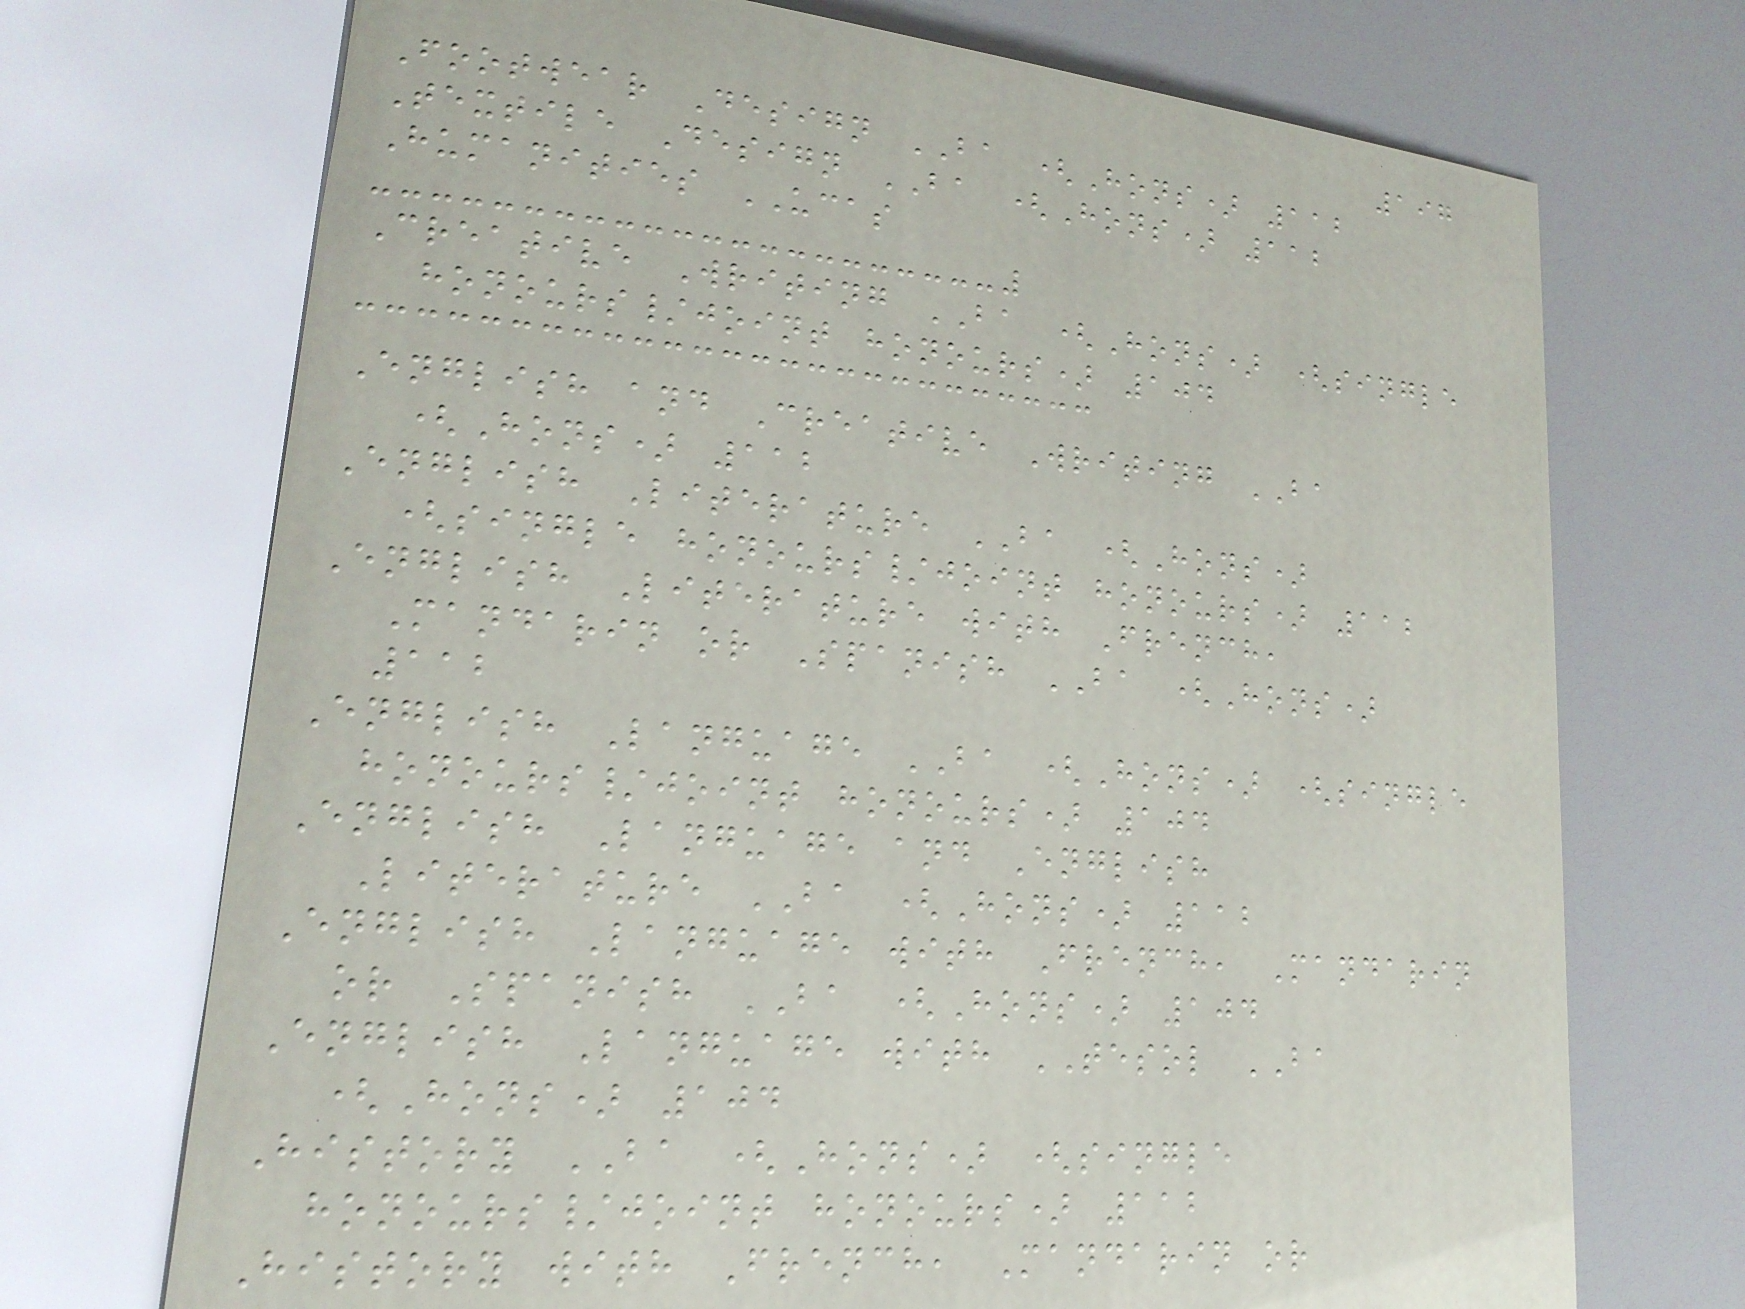197
Footwear Design BA (Hons) 112
Textile Design BA (Hons) 112
Humanities UCAS
Creative Writing BA (Hons) (single
honours/joint honours) 104
English and Creative Writing BA
(Hons) 112
English Literature BA (Hons)
(single honours/joint honours) 112
English Literature with French,
Mandarin or Spanish BA (Hons)
112
English Language BA (Hons) (single
honours/joint honours) 104
English Language and English
Literature BA (Hons) 112
English Language with French, Mandarin
or Spanish BA (Hons) 104
English Language with TESOL BA
(Hons) 104
History BA (Hons) (single
honours/joint honours) 112
History with French, Mandarin or
